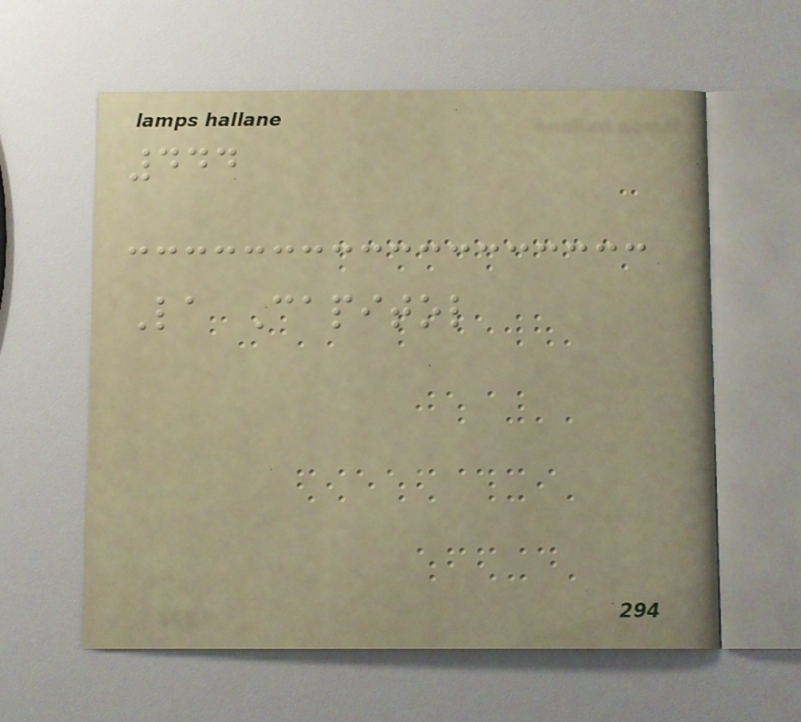444
La Capitol
